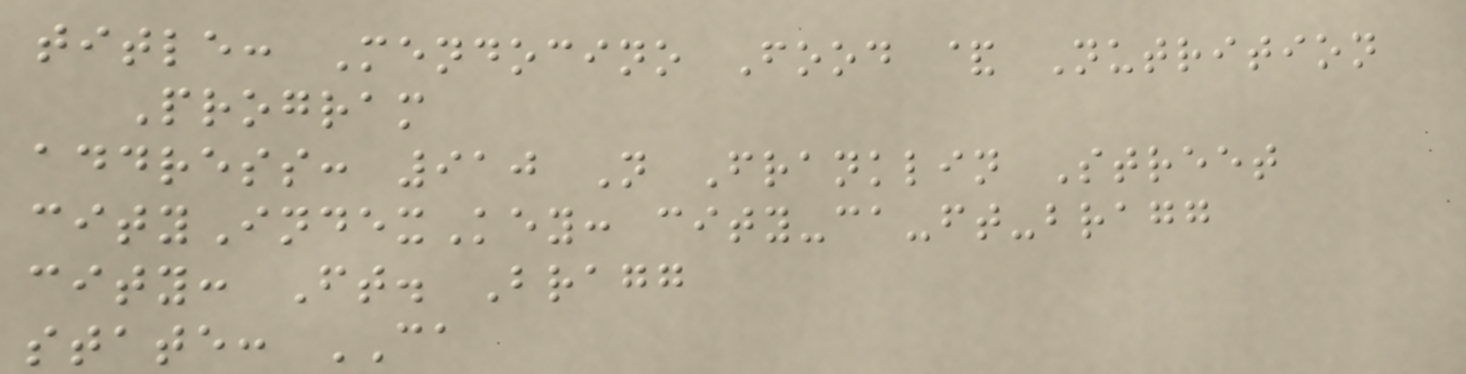title: Mendocino Food & Nutrition
Program
address: 910 N Franklin Street
cityIndexKey: city-ca-ft-bragg
city: Ft. Bragg
state: CA
